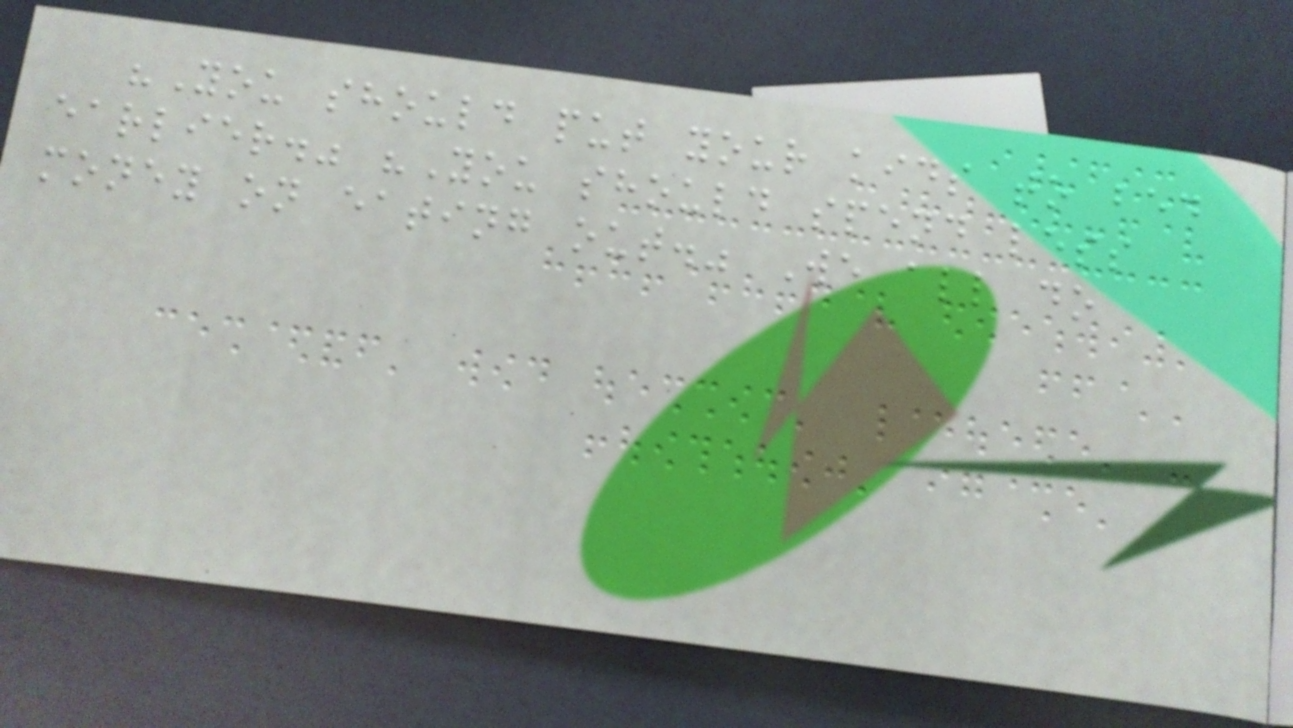"You should put your kids to bed
earlier." "You should spend less
money on eating out." We all do
